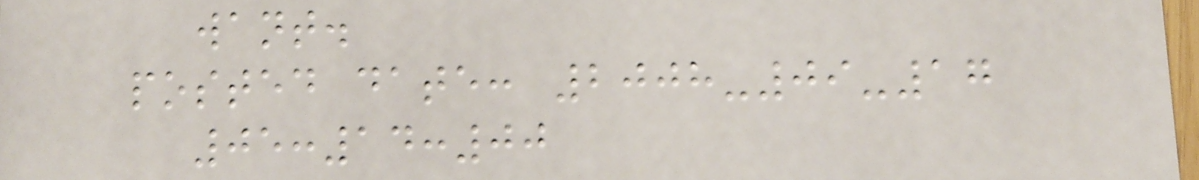want.
posted date: 2008-09-17
05:14:00
